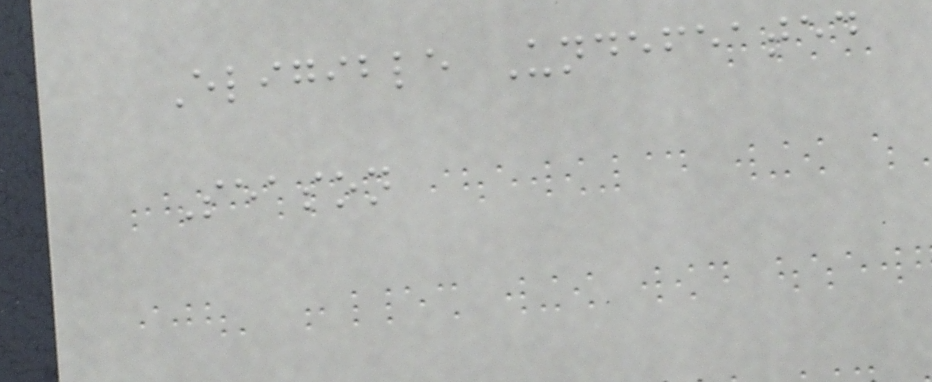Eligible Undefeated
Season
